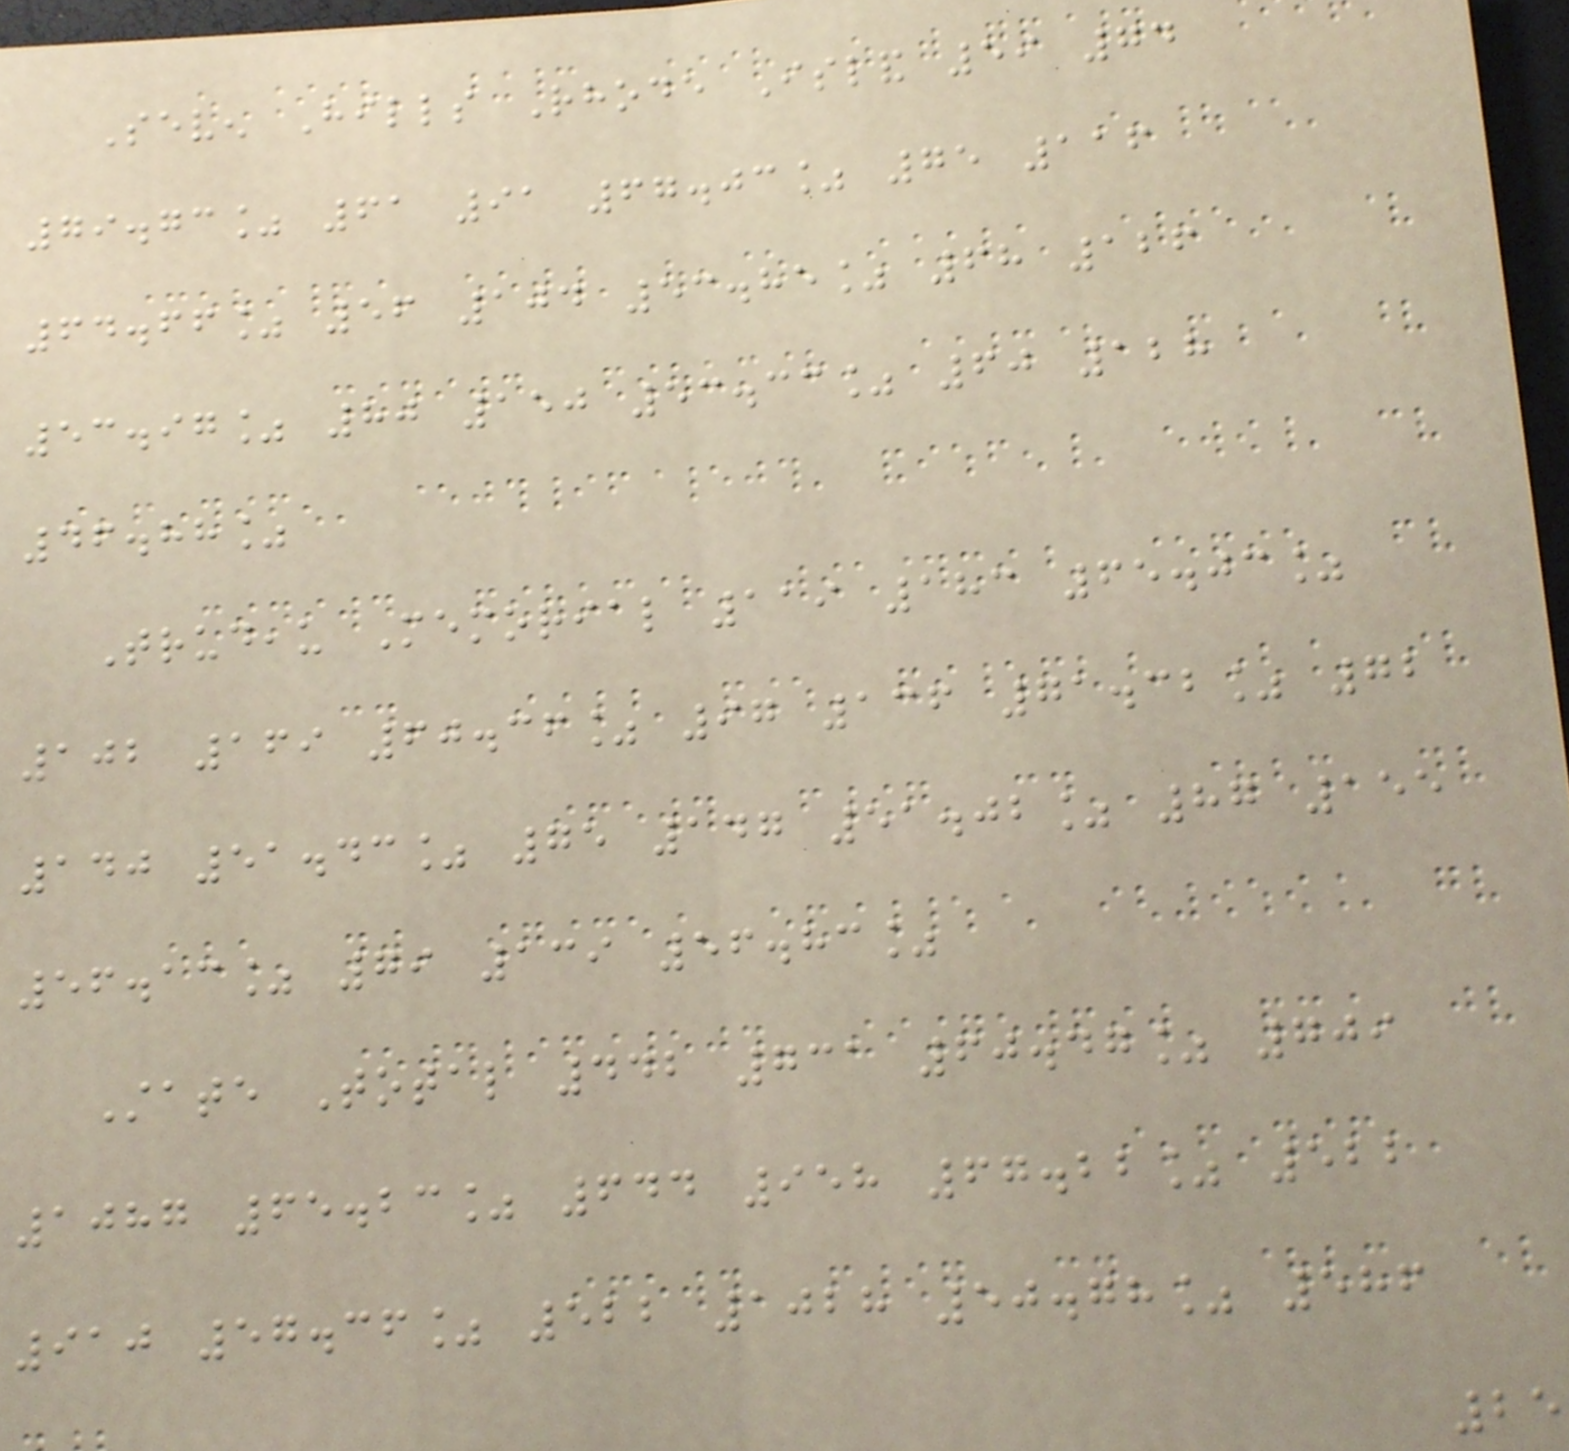Seven Hills Rhode Island 59 74
79.73% 61 91 67.03% 75 116
64.66% 56 104 53.85% 68 126
53.97% 80 150 53.33% 60 128
46.88%
Trudeau Memorial 119 183 65.03%
102 169 60.36% 97 136 71.32% 72
140 51.43% 75 147 51.02% 87 155
56.13% 79 139 56.83%
State Total 442 731 60.47% 709
1087 65.23% 644 958 67.22% 522
910 57.36% 522 1028 50.78% 586
25
